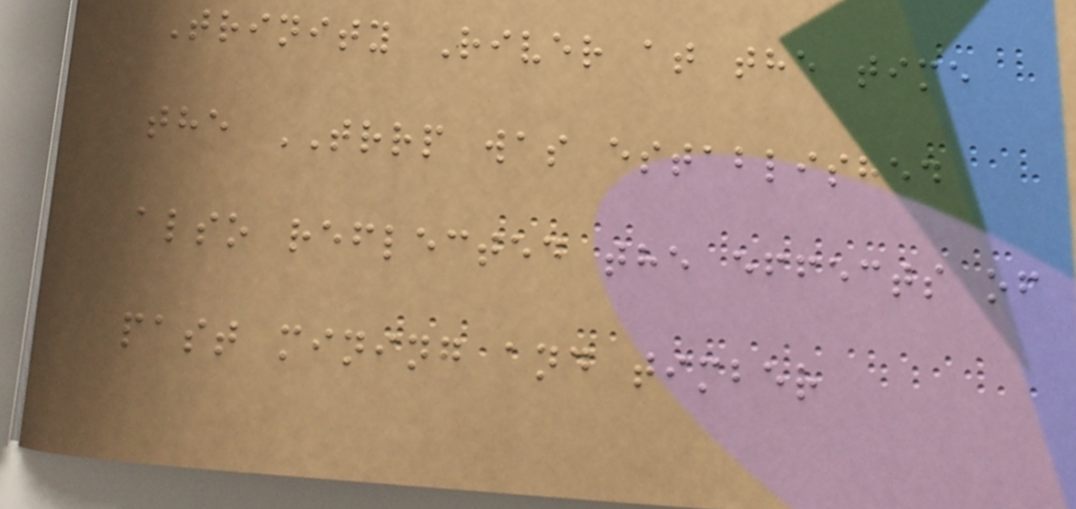Trinity River at the time
the TRRP was established
also reflected the effects of
past mining and timber
